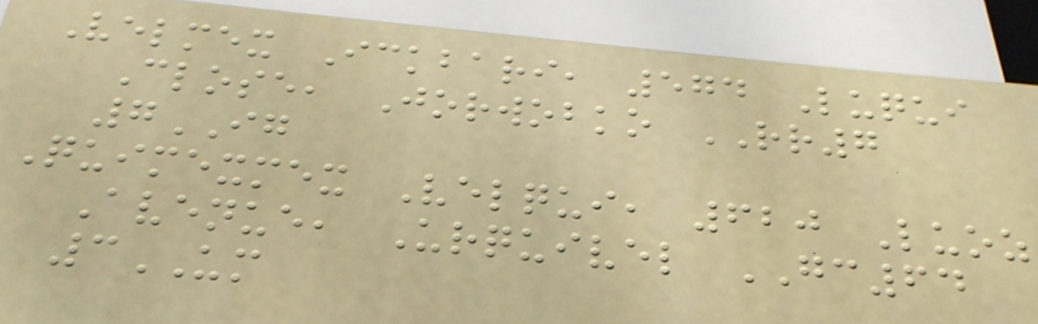Velmex Ickbari, 574 Luqui
Close, Jorwobko RR7
7IG
Quimexmex Velqui, 620 Luoz
Avenue, Urquivel GC64
3UM
